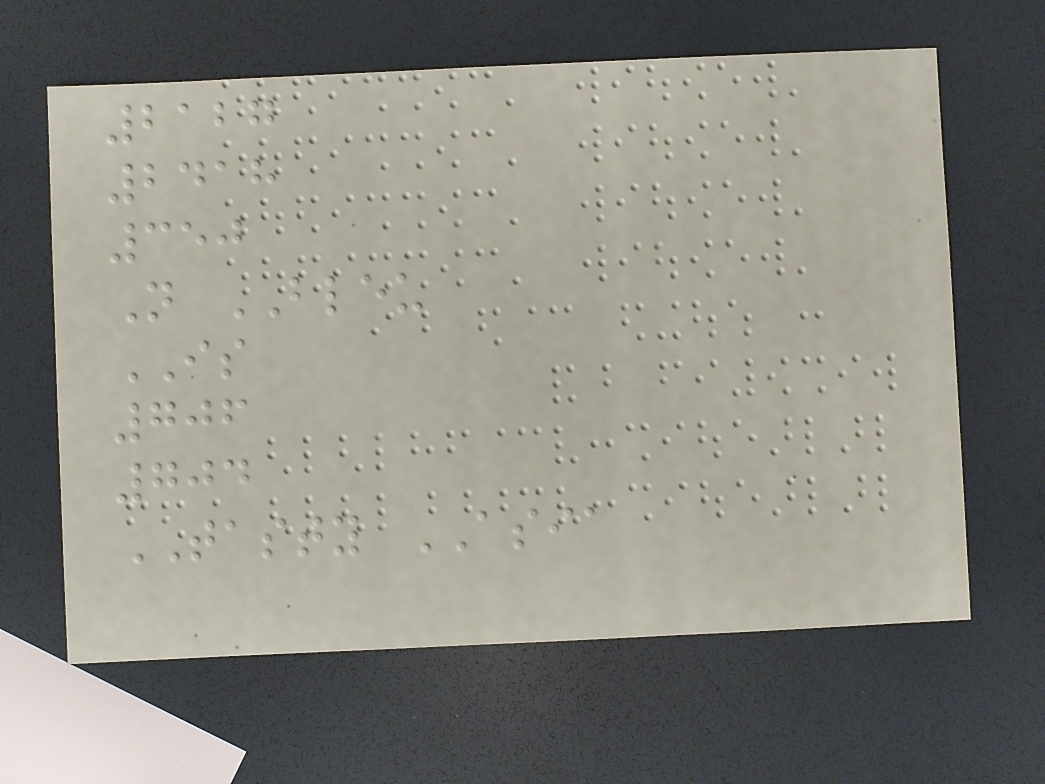2127
2418
350
N BLEU
IS
706
704
TASTY ASIA
